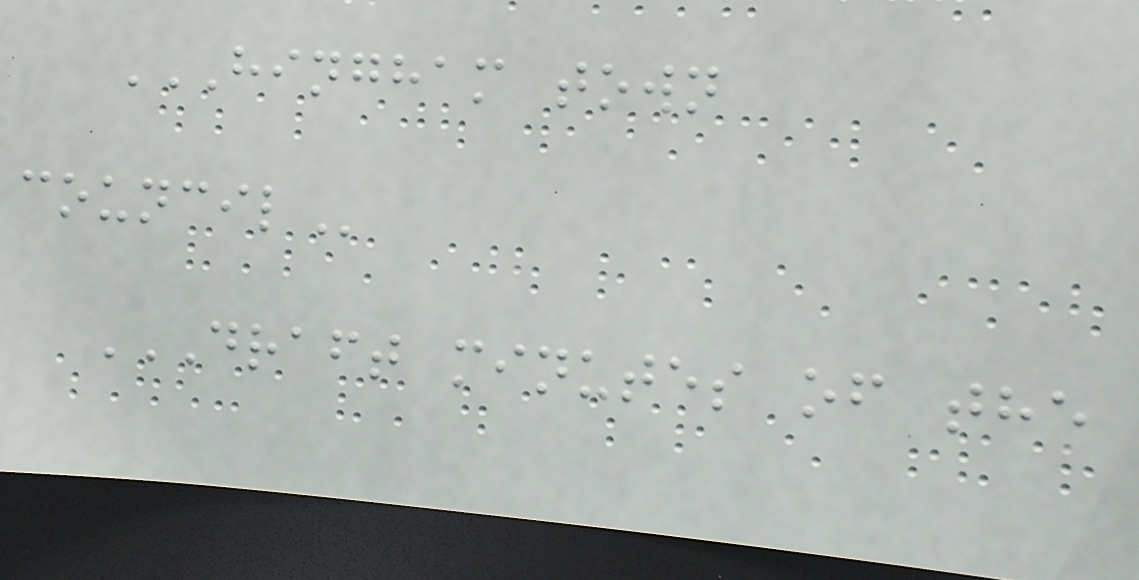HINGHAM TOWN
COUNCIL
DRAFT MINUTES OF THE
